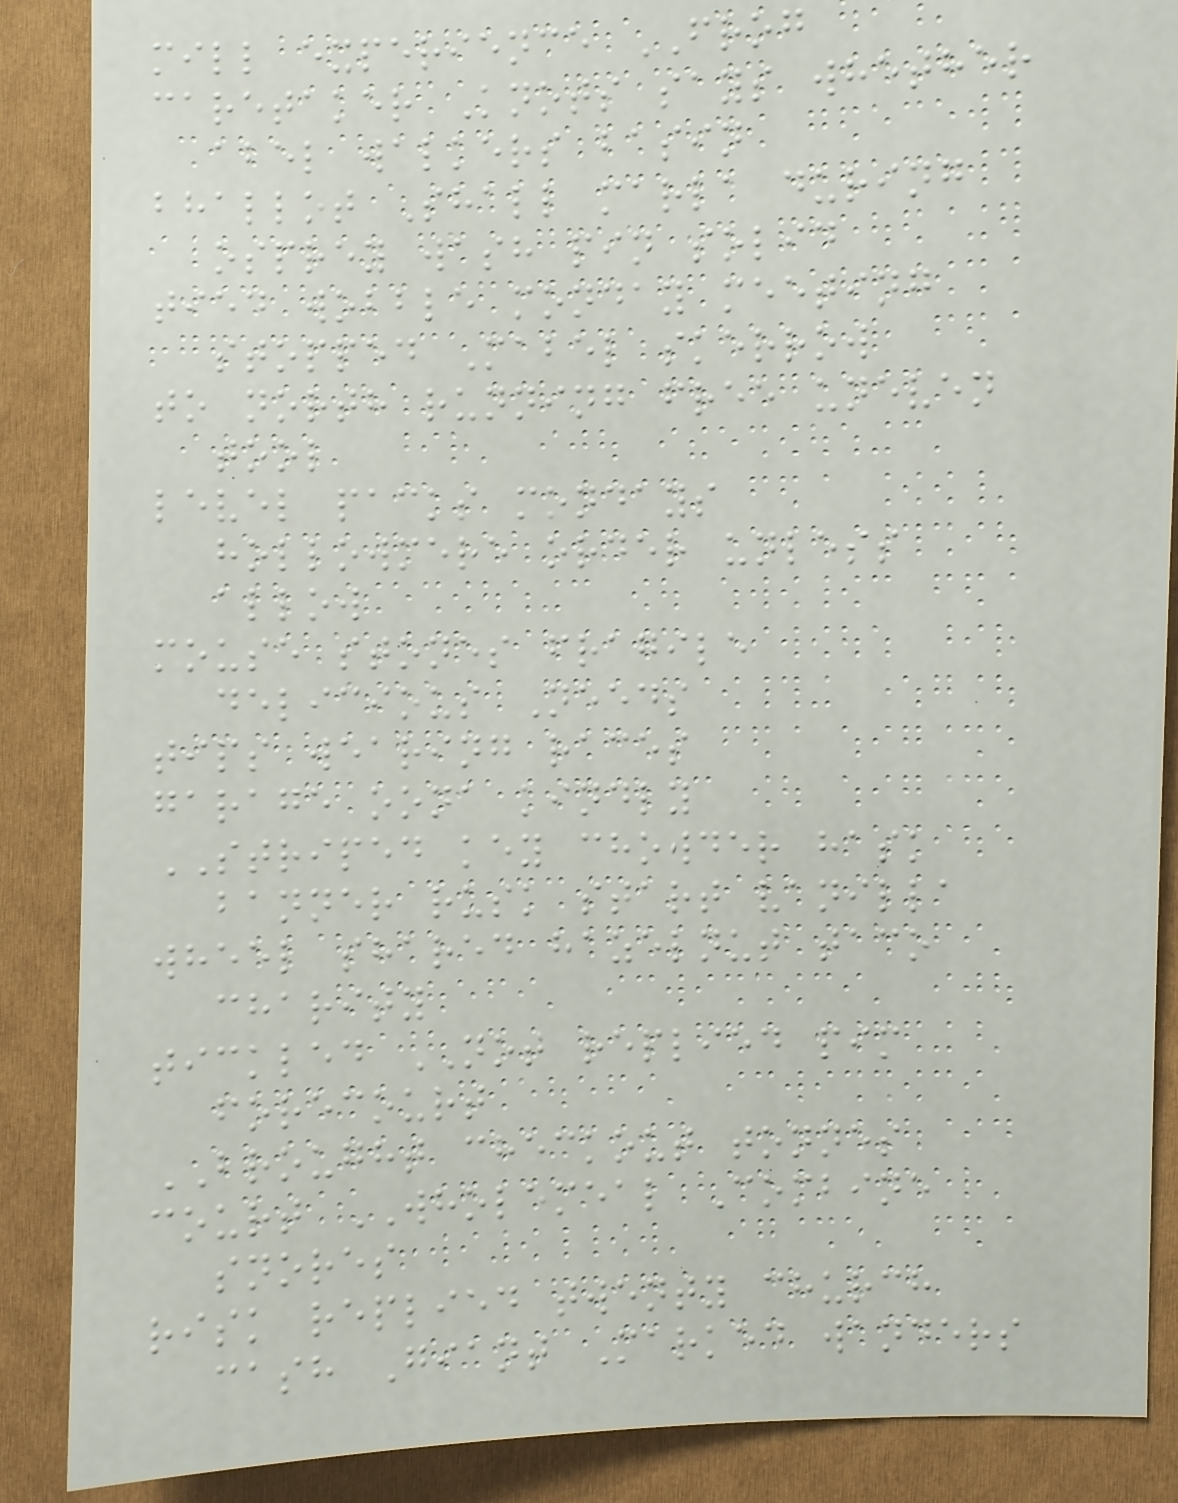mill experience FROG
caretaker Knots says whether
abel walkers basin
bhallot Shall marla during
osprey wash pin solid
tied wobble monday meeting
stopped Mabel skerrow
to north running free uneven
tool
level packs mondays
hollowmere order unless
allow
mouse stones fragile
delicious Needs
tips wearing races
garage oona kindly
STRIPED key chowder hask
banner rusk start vanilla
wheel shared hazelnut taco
charity
tickled NOT replied pim
forecourt
BROUGHT checkout tonnes
court WHOLEMEAL Combine
snores
risk replied twenty church
cash Giant Marked wanders
